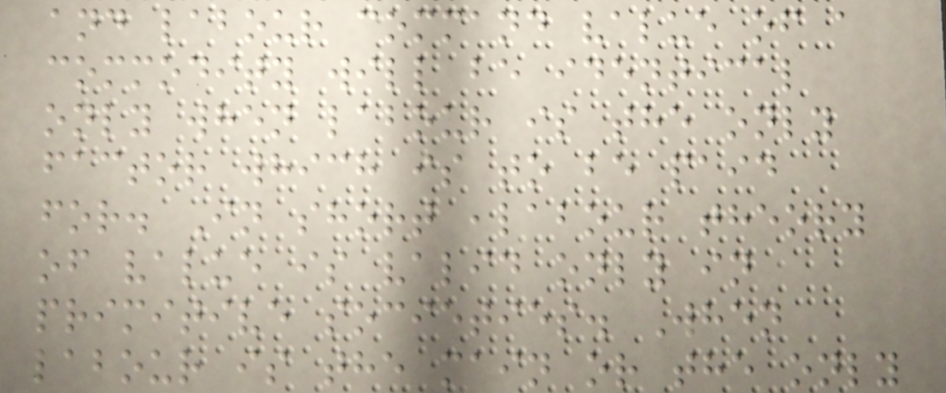and labour command value of a
commodity will be identical
only when labour is the only
factor which is to be paid
for. In short ,labour theory
of value is valid only in
primitive societies. When
labour is the main or the only
